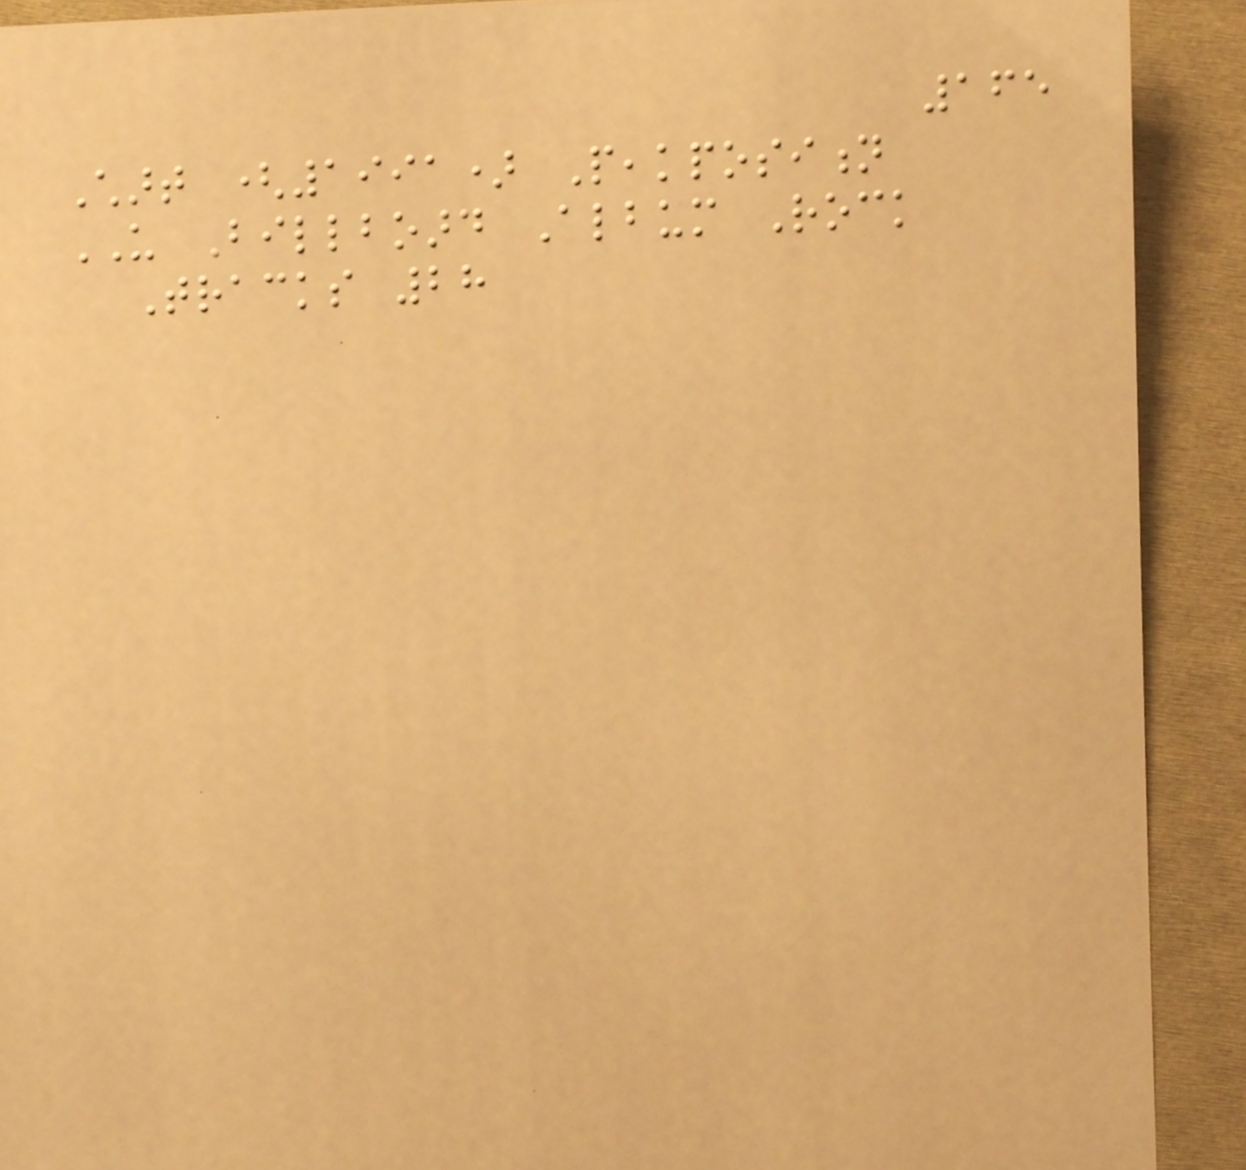165
Chart (1991) Peakposition
US Billboard Album Rock
Tracks 28
